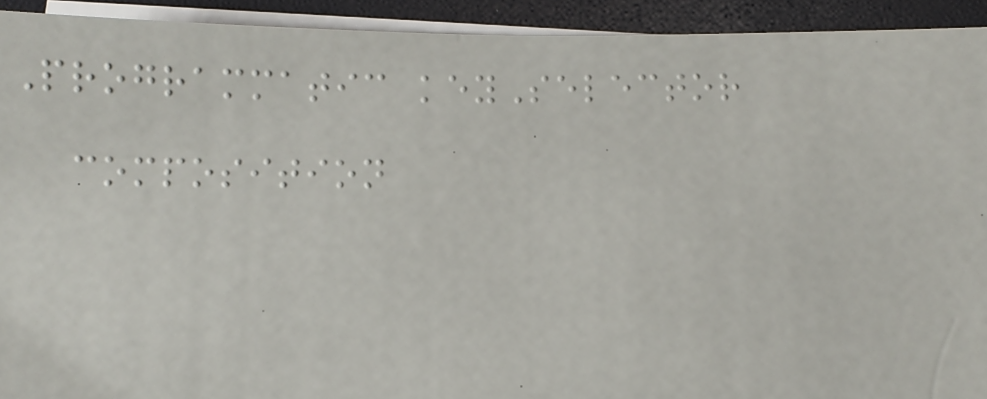Programmatic keySelector
composition
